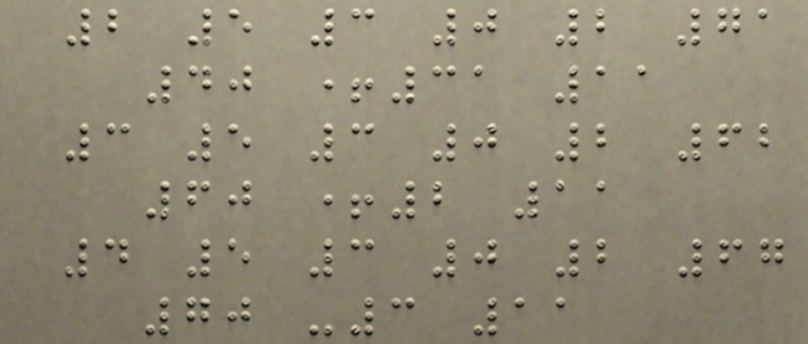2 5 3 0 2 71
40 +31 11
3 5 3 0 2 62
60 +2 11
4 5 3 0 2 67
70 -3 11
